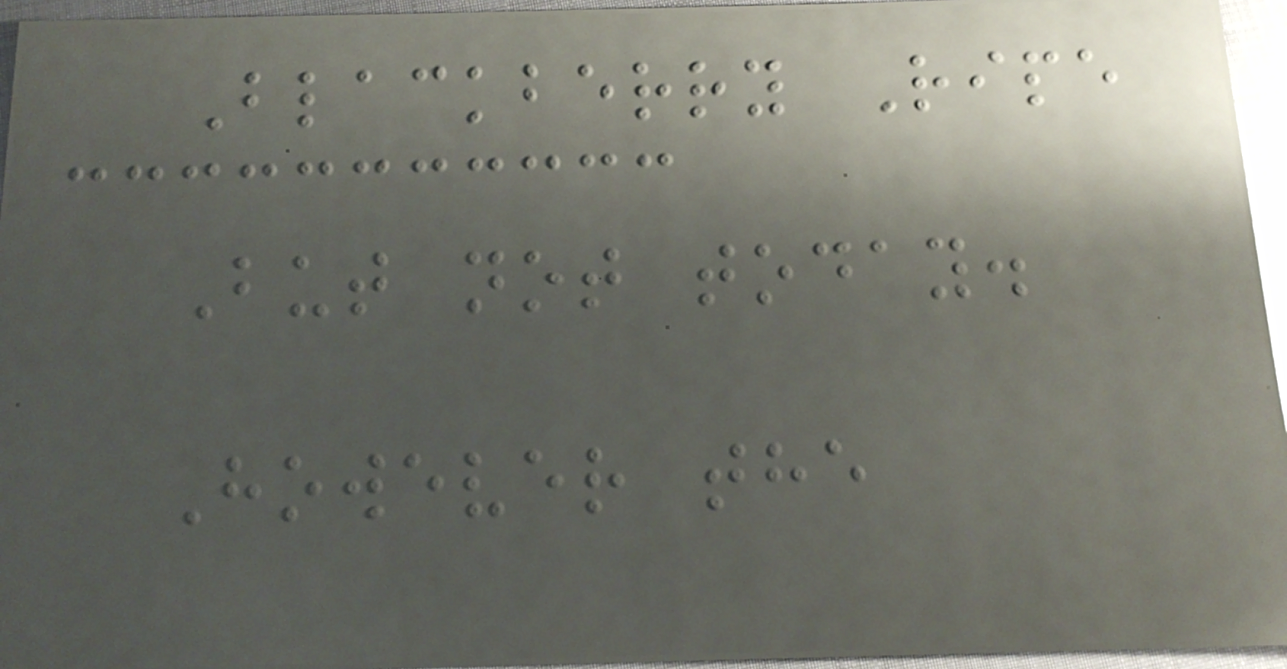Blackberry Ripe
But not today.
However the
